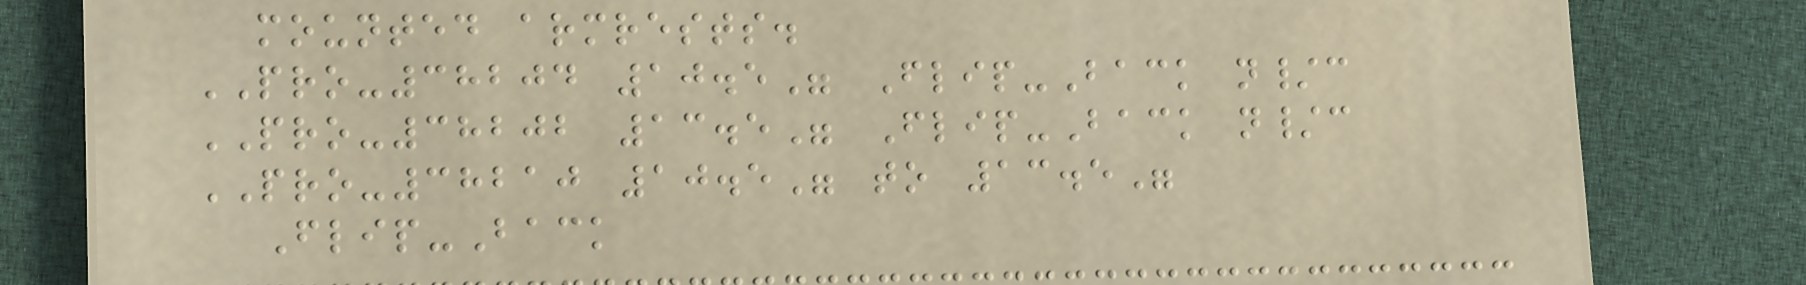mounted armrests.
PRO-38204 10.5" Flip-Back n/c
PRO-38202 13.5" Flip-Back n/c
PRO-38210 10.5" to 13.5"
Flip-Back
